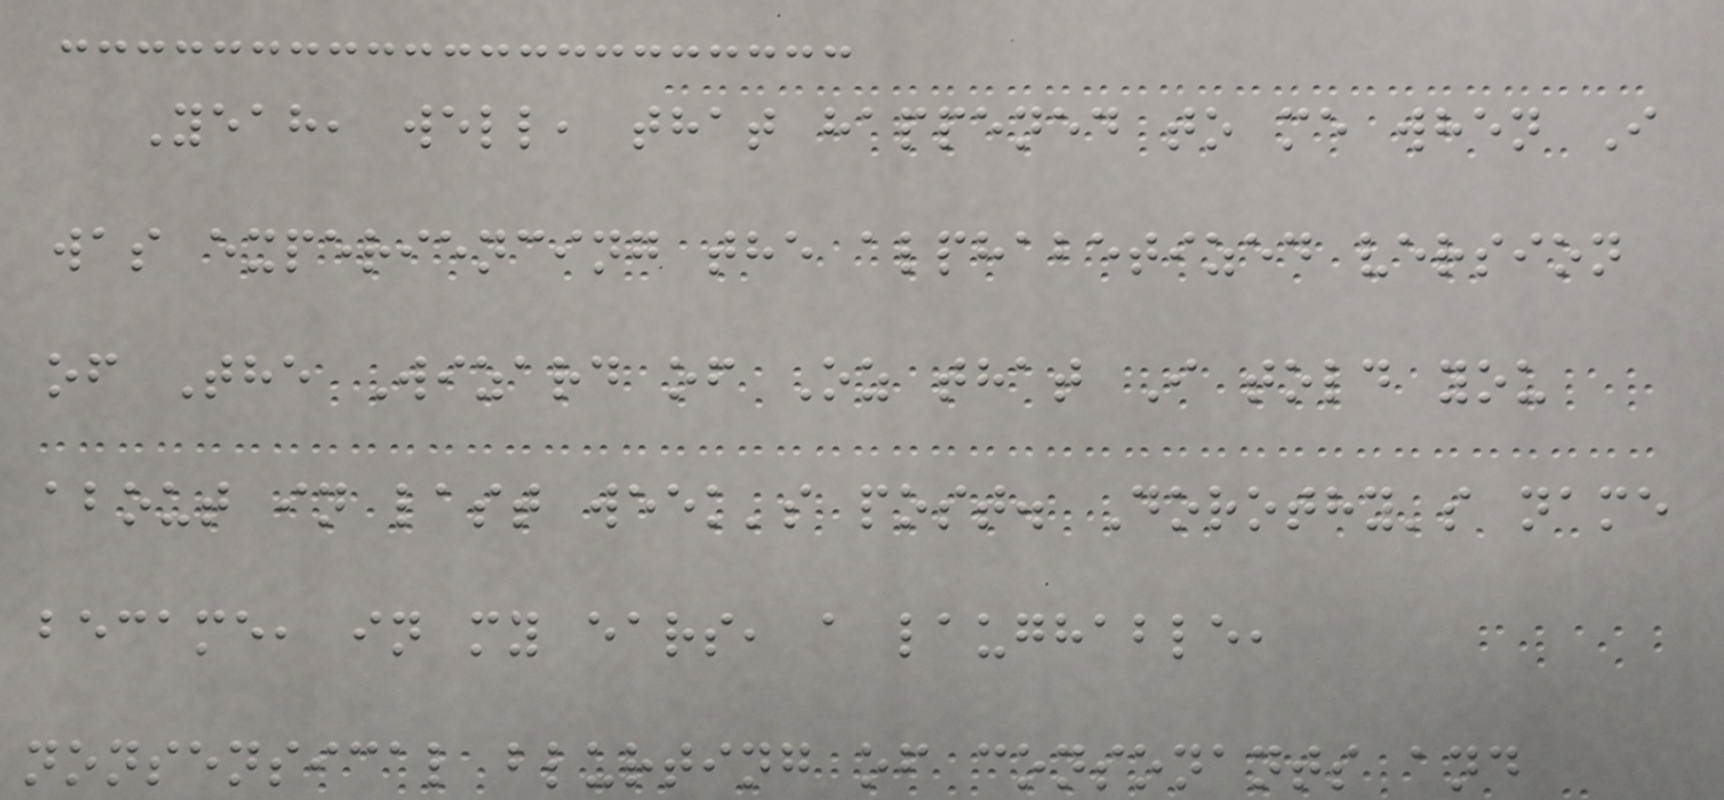Yeah, well, that happened to me when I
was experiencing the alphabetized version
of The Wizard of Oz that I told you
about in last week's post. Dorothy's name
became, in my ears, a laughable,
nonsensical blurting of consonants and
